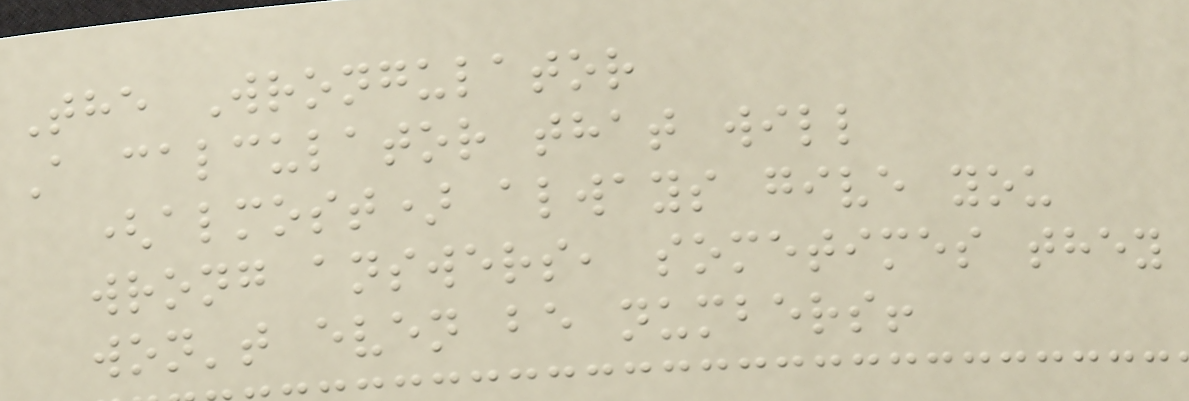The Wrongulator
A calculator that will
(almost) always give you
wrong answers, sometimes they
won't even be numbers!
